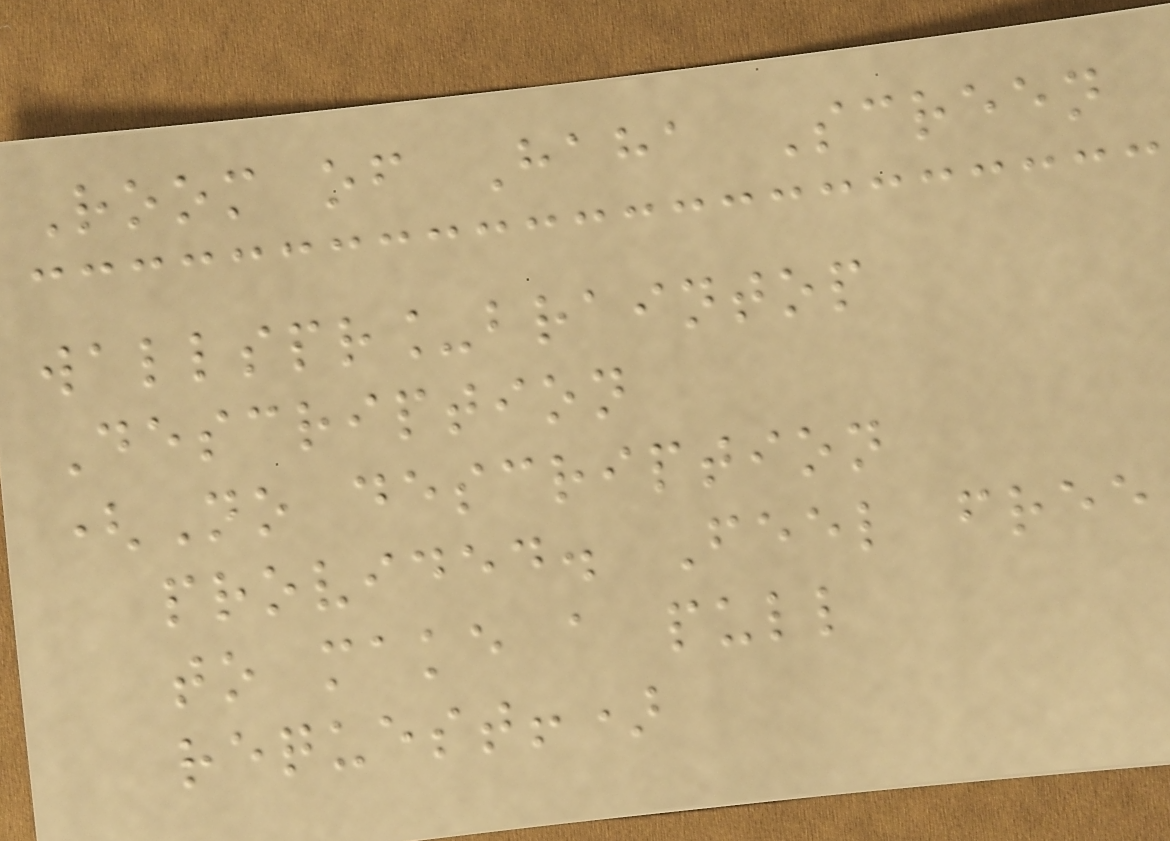Room of Haha Screen
wallspr_braintop
Description
(No description
provided. Feel free
to make a pull
request!)
